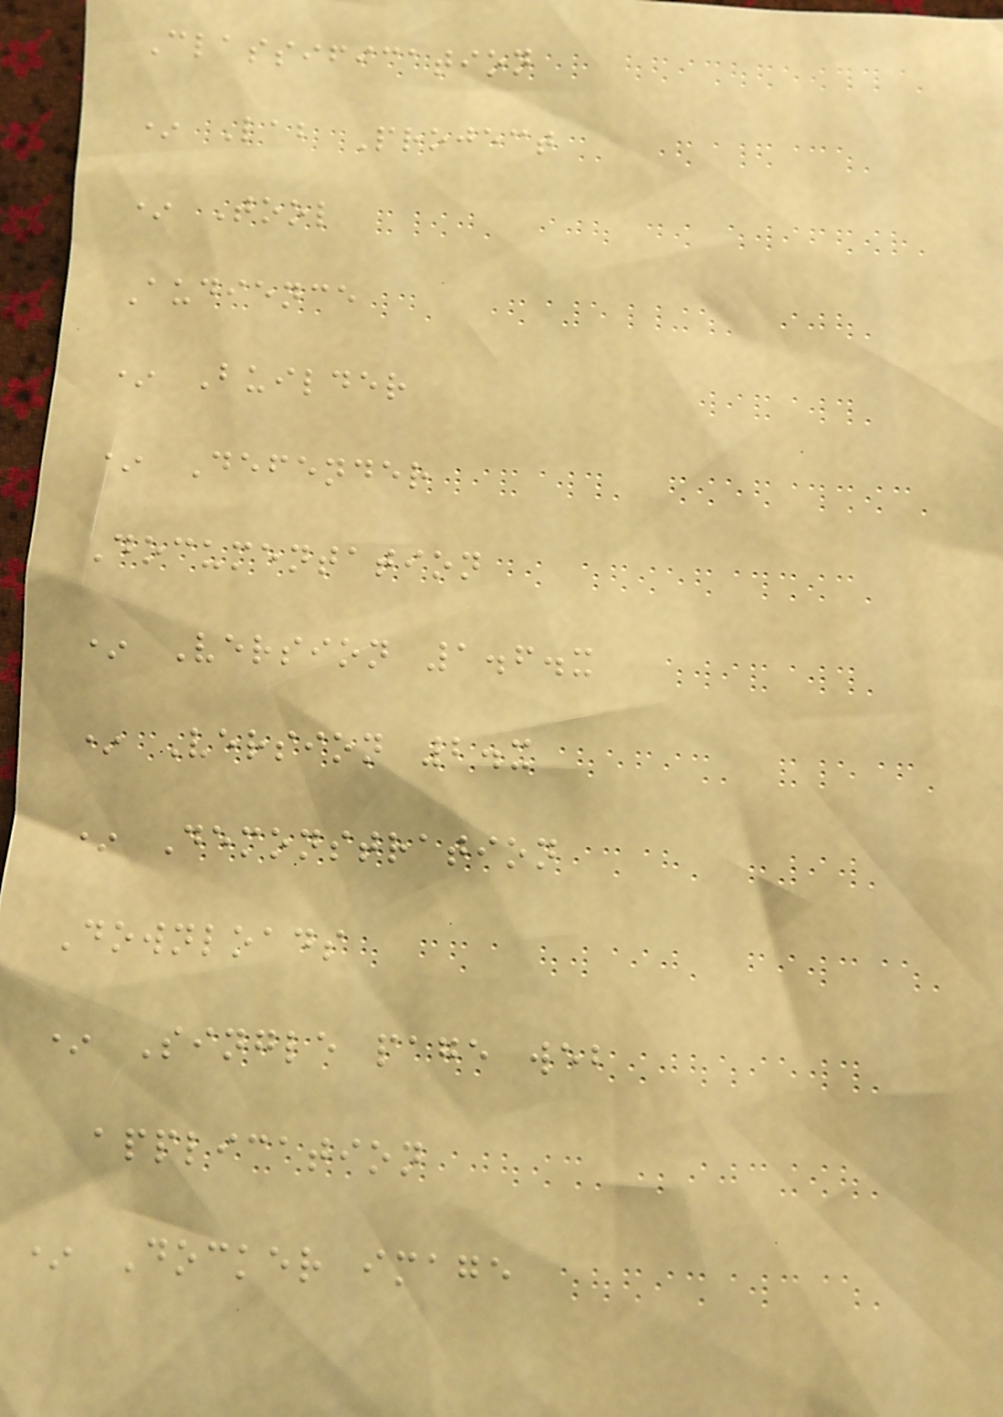Classification
* Lab Project
* Tool
Audience
* Builder
* Defender
Documentation
* Version 1.6.x
* Version 2.x
* Demonstration
Downloads
* Single page web
application
* Docker image
